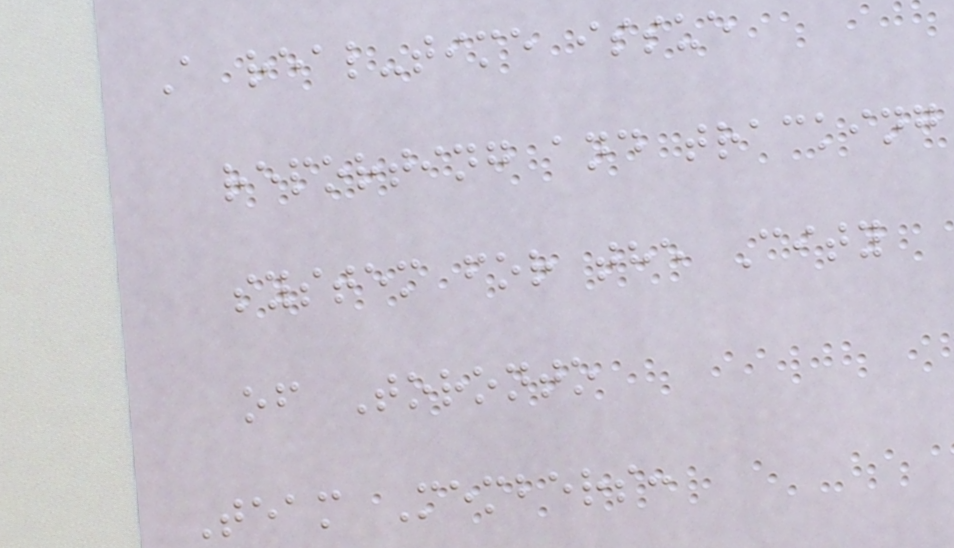A real-time issue
reporting and tracking
system for the City
of Toronto
Team Members:
